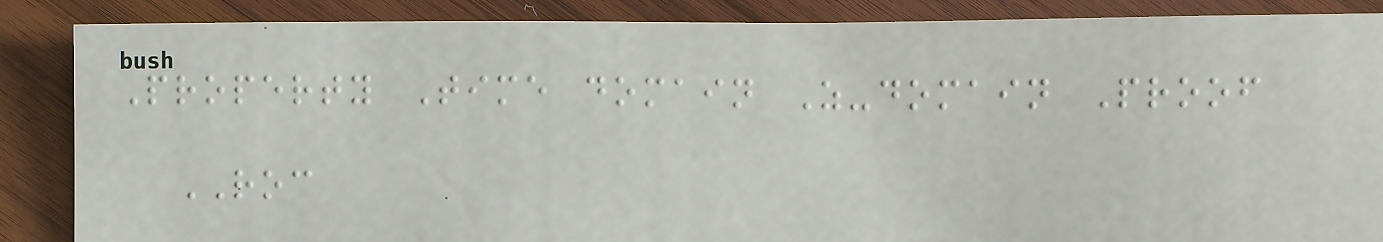Property Time domain Z-domain Proof
ROC
